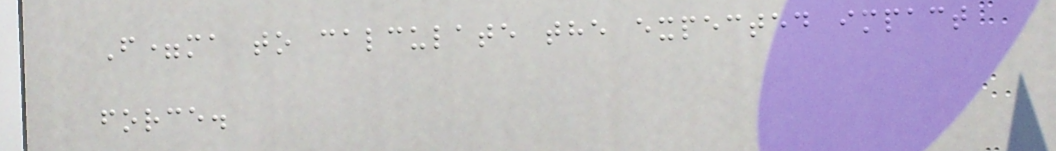F=ma to calculate the expected impact
force.
